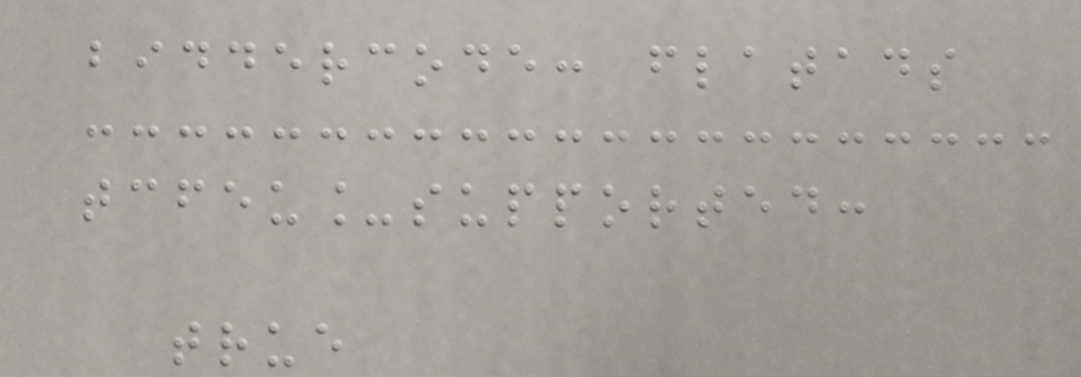biddercode: flatads
tcfeu_supported:
true
